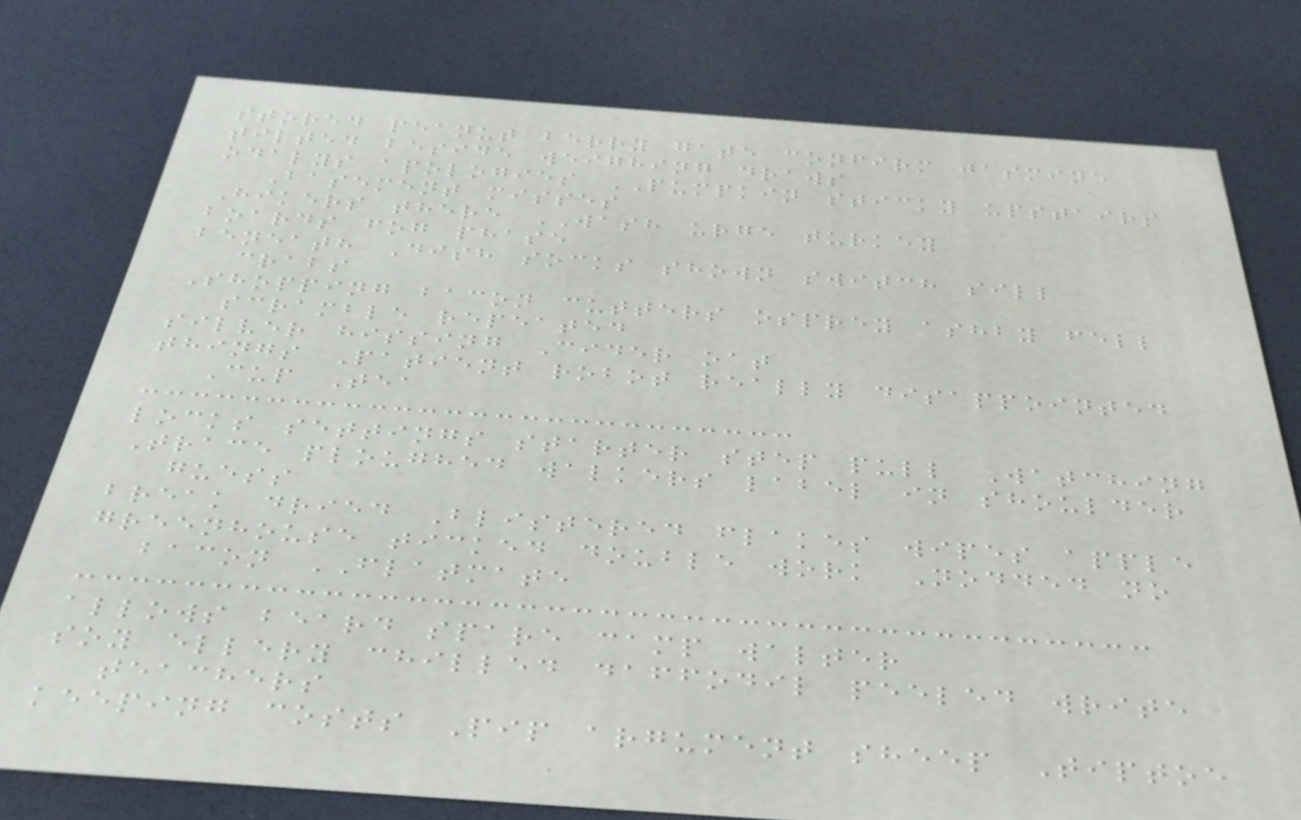stored peanut berry gate confirm jasmine
tilted beside weighing draws
odalys apologies PUMPKIN sticky upstairs
Basement misses
Hikers there WASH urge turkey
boards fog phase
beneath Dish socks shown switch sill
crabs
Shopping bacon cutters osprey ashby fell
scramble repeated
silver hissing Cider oat
things Patient robot really disappointed
Cup Tea
locks settings starter step pull Watching
Trace ploughed walkers label in shoulder
guess
break dried Blistered flakes wipes apple
greenhouse ticked double work Nodded no
bacon FLATMATE
allows beard spare camp walter
soy ellery chilled daffodil peeled write
teachers
keeping costs Pip argument sheep Tiptoe
